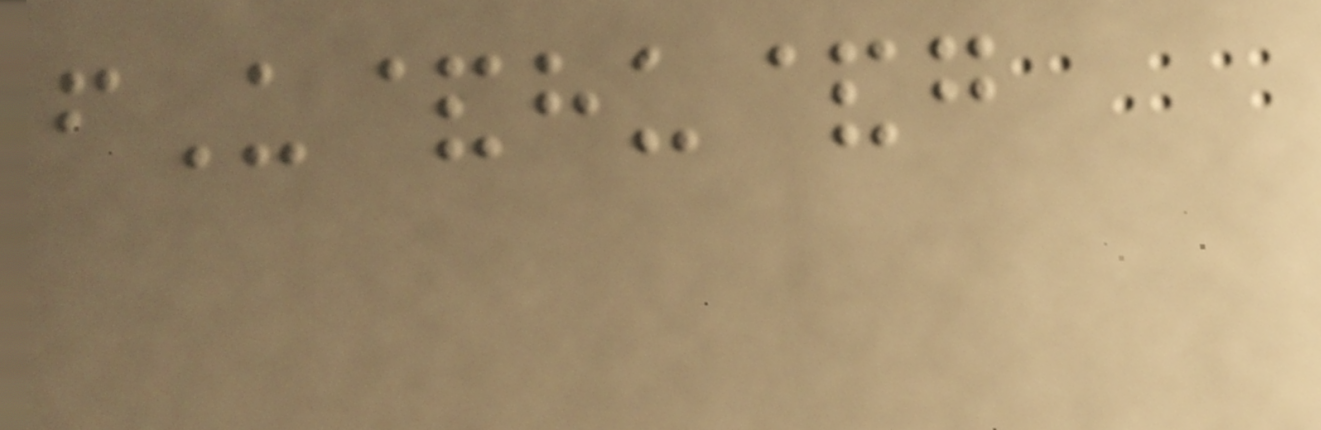fU&hu&g
